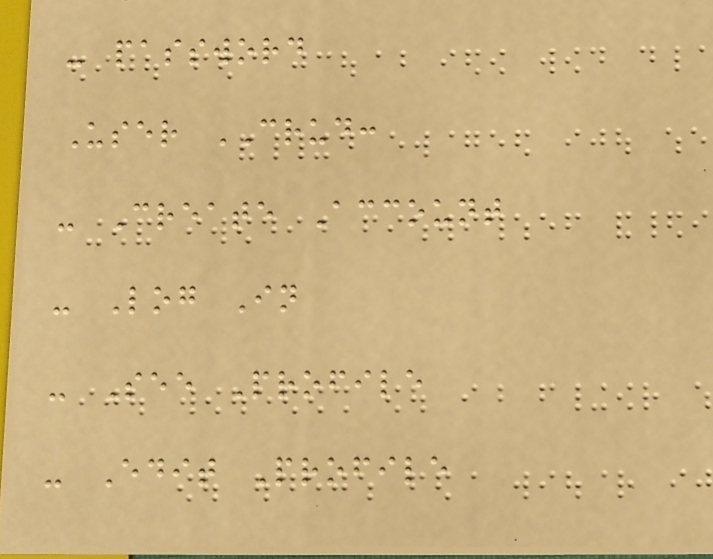- password
User CRUD:
- Create Account
- Log In
- See Profile
- Edit Profile
